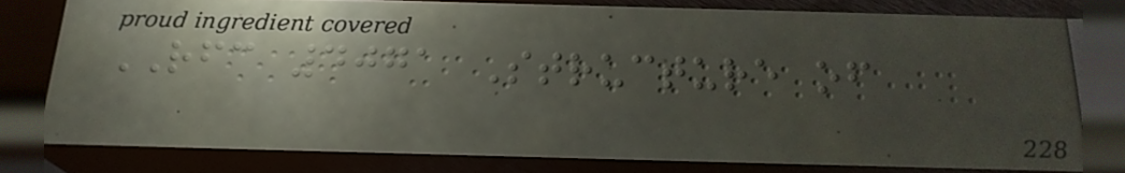RFC 4071 Structure of
